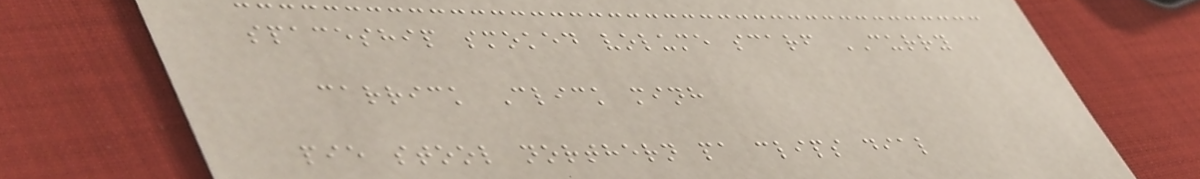spaceship smoked volume scarf CURRY
carrick Click minh
pie stool northern pa clips dial
